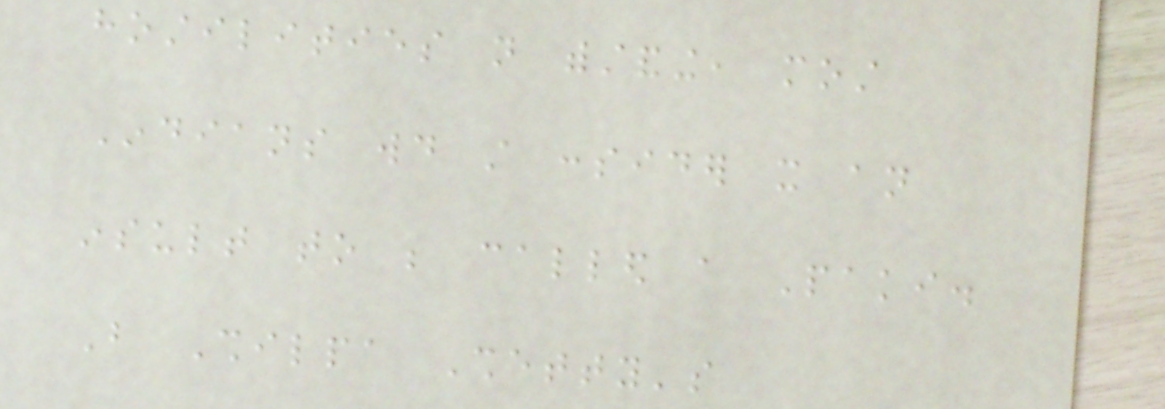hostilities not withstanding, most
Indians would still consider it an
insult to be called a Paki.
But Shilpa Shetty's
